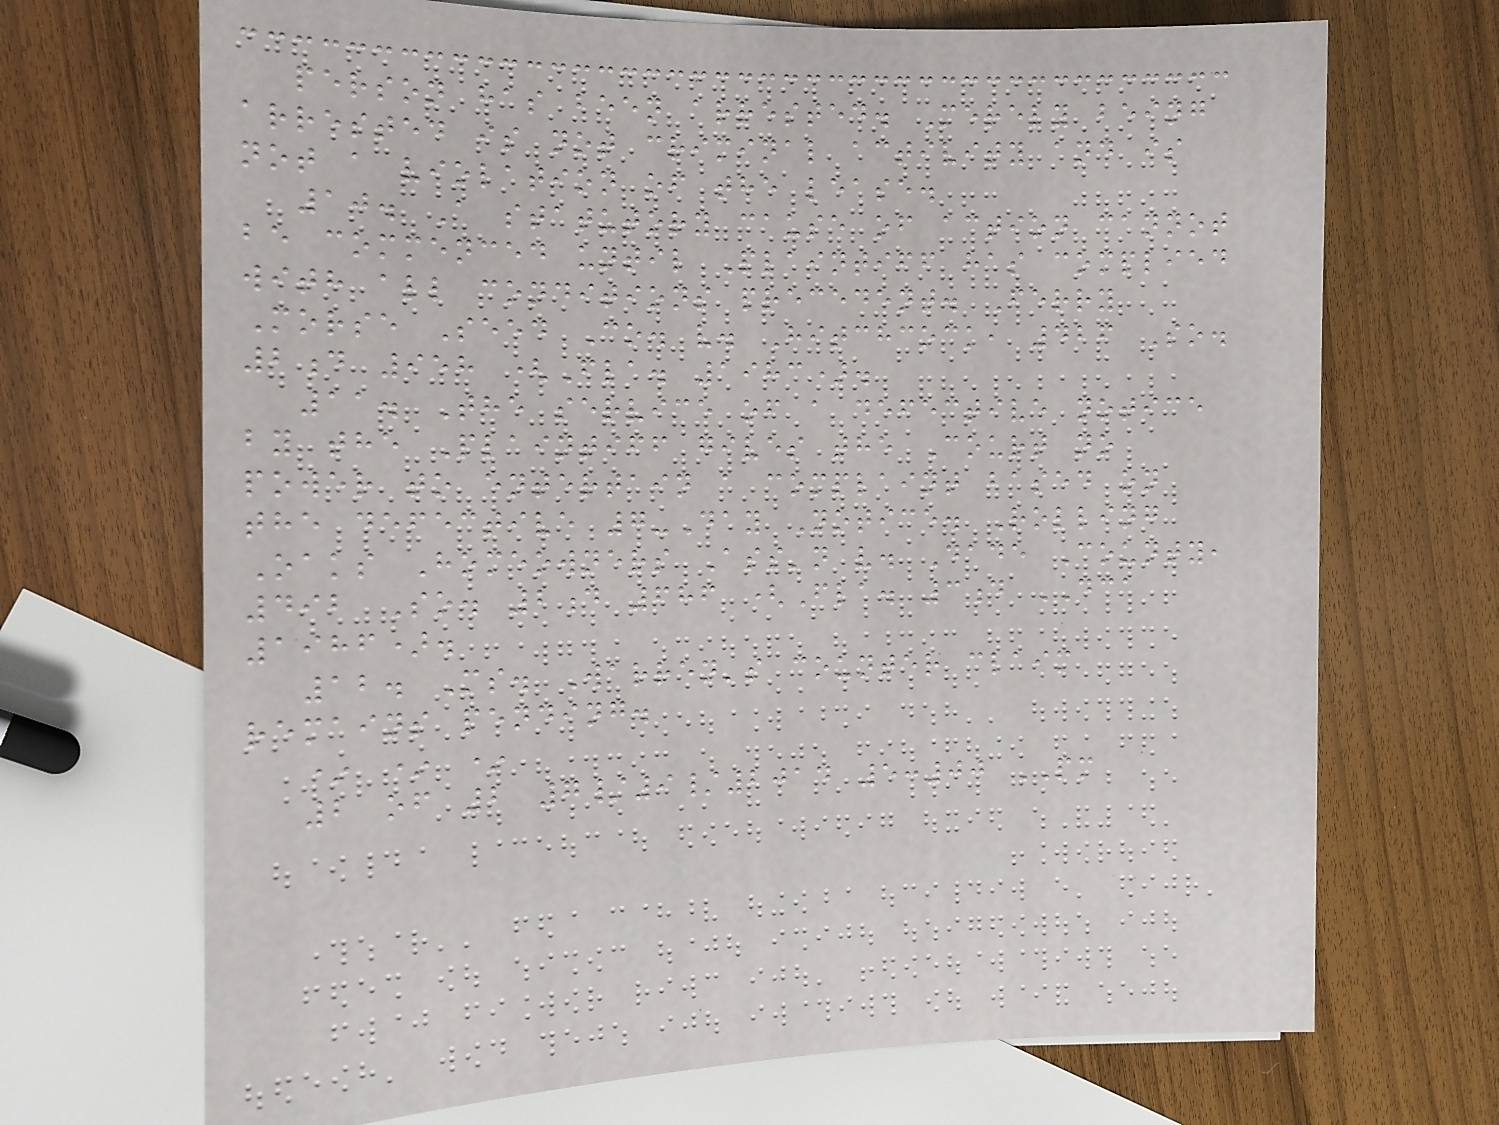person has been arrested. Merely being
arrested is not criminal activity and is
not a violation of the lease.
10. A statutory cause of action cannot
be commenced until Plaintiff has complied
with all conditions precedent. Ferry
Morse Seed Co. v. Hitchcock, 426 So.
2d 958 (Fla. 1983).
11. The service of a defective notice
by the Plaintiff gives the Court no
power to entertain a complaint based on
the defective 7-Day Notice. Rolling
Oaks Homeowners Ass'n v. Dade County,
492 So. 2d 686 (Fla. 3d DCA
1986).
12. Ms. Warren's counter claim
remains pending.
* * *
2 of 2 7/9/2014 5:00 PM
